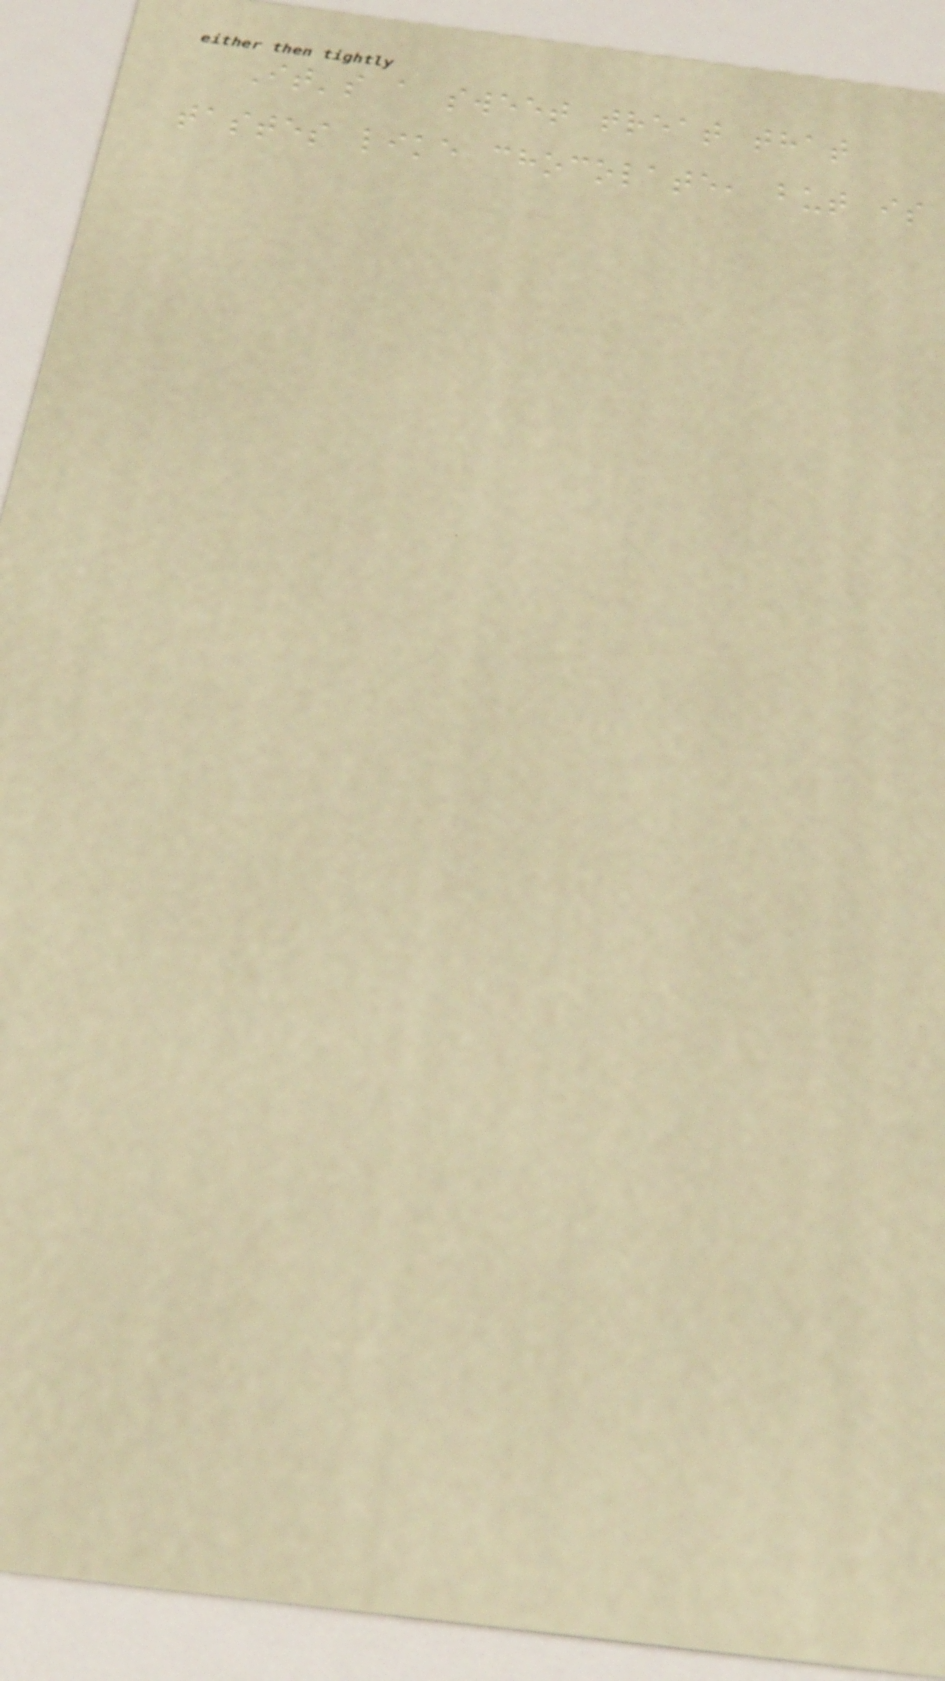It's a sweet treat that
tastes like chocolate, but is
